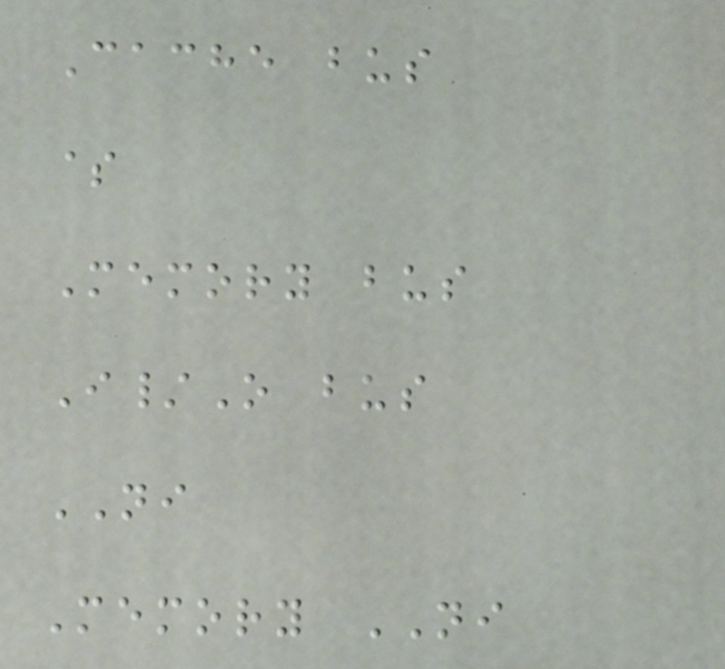Cache bus
$
Memory bus
I/O bus
NI
Memory NI
